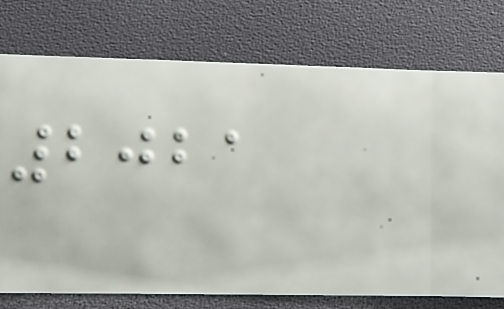2021
